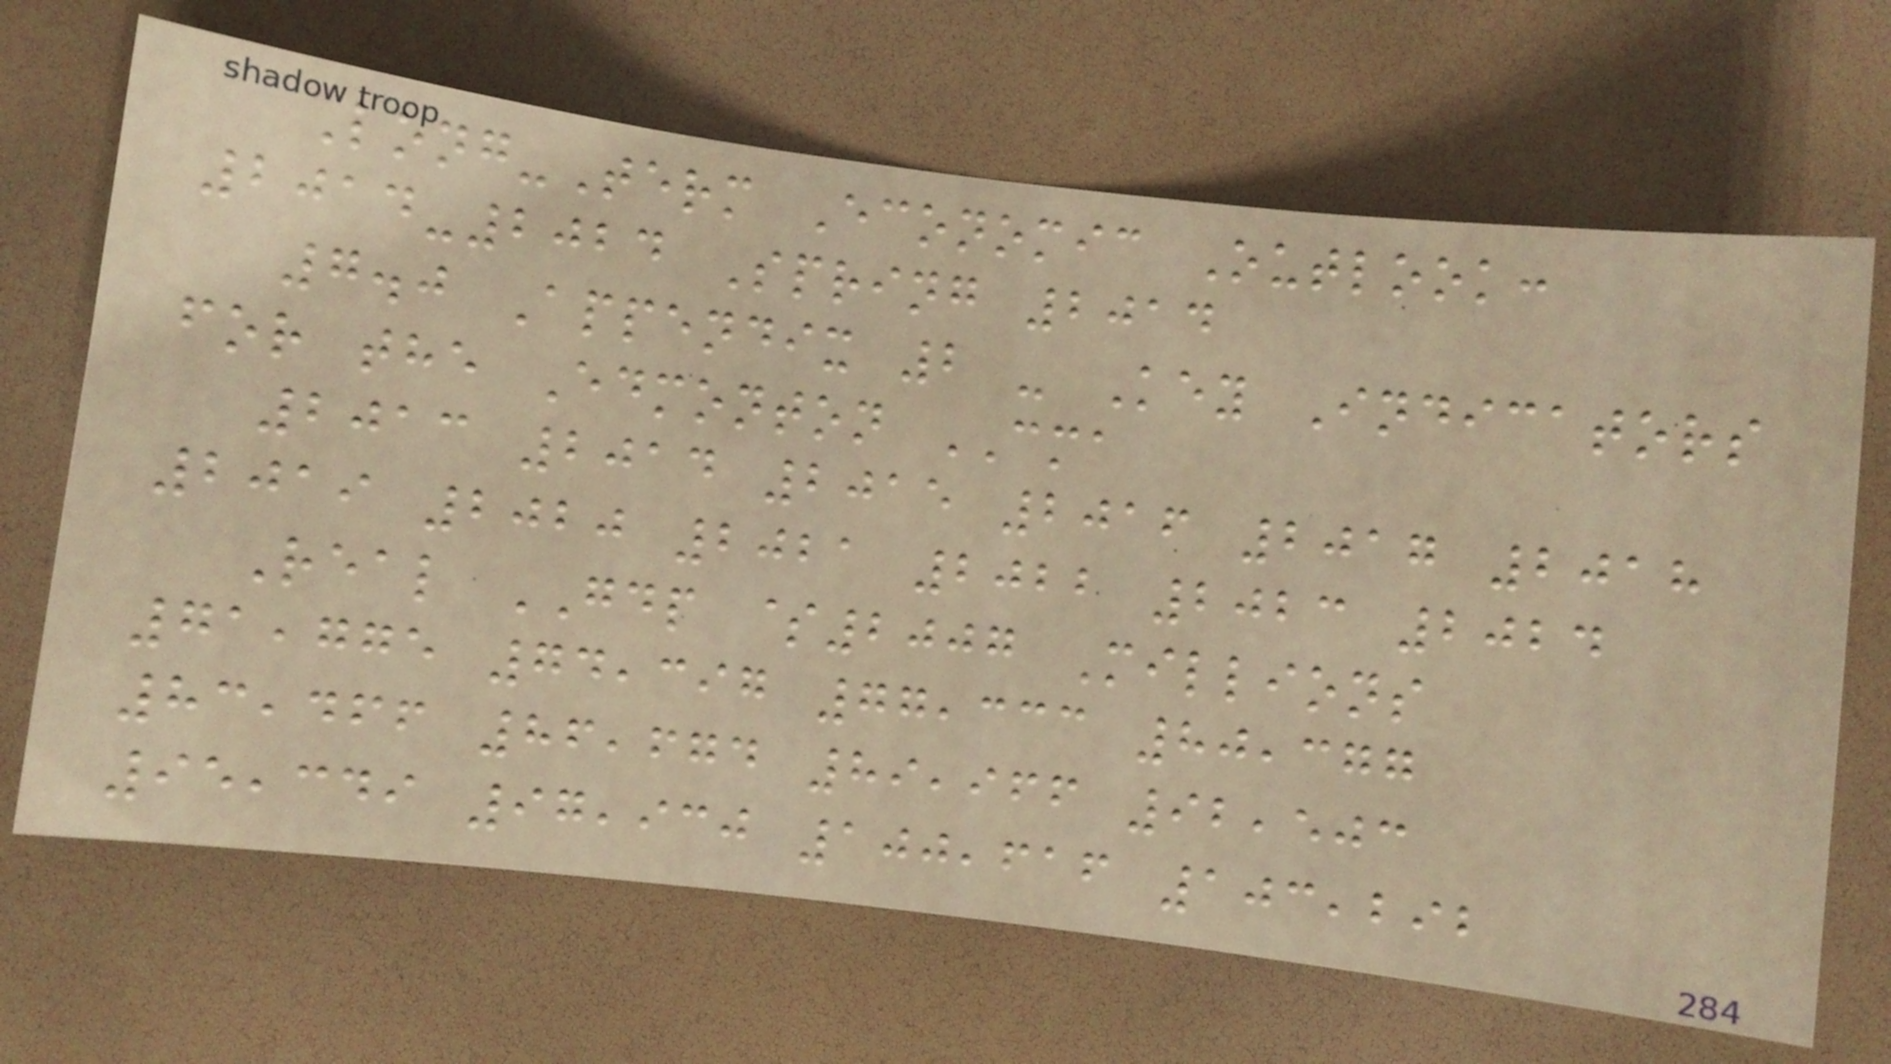Long-Term Economic Outlook:
2014-2024 Spring 2014
7.0 Appendix 2 - Key Indicators
for the Edmonton CMA
2013 2014 2015 2016 2017 2018
2019 2020 2021 2022 2023 2024
Real GDP $2007 Millions
71,775 74,397 77,333 80,377
83,466 86,674 89,966 92,503
95,349 97,930 100,616 103,292
